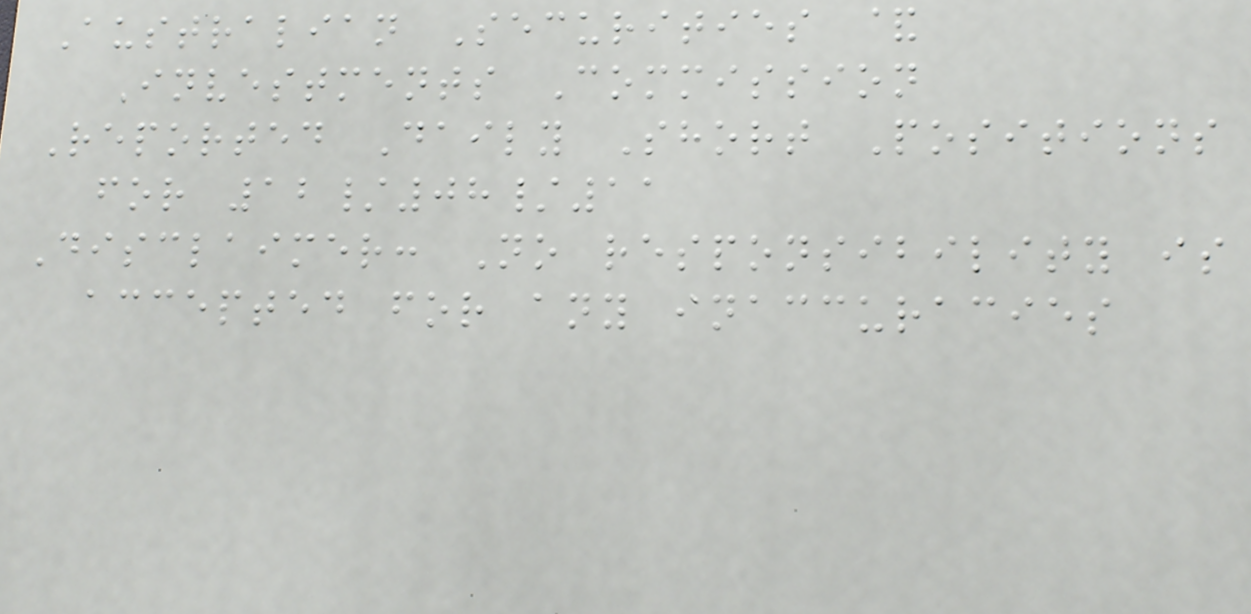Australian Securities &
Investments Commission
Reported Daily Short Positions
for 12/08/11
Disclaimer: No responsibility is
accepted for any inaccuracies
